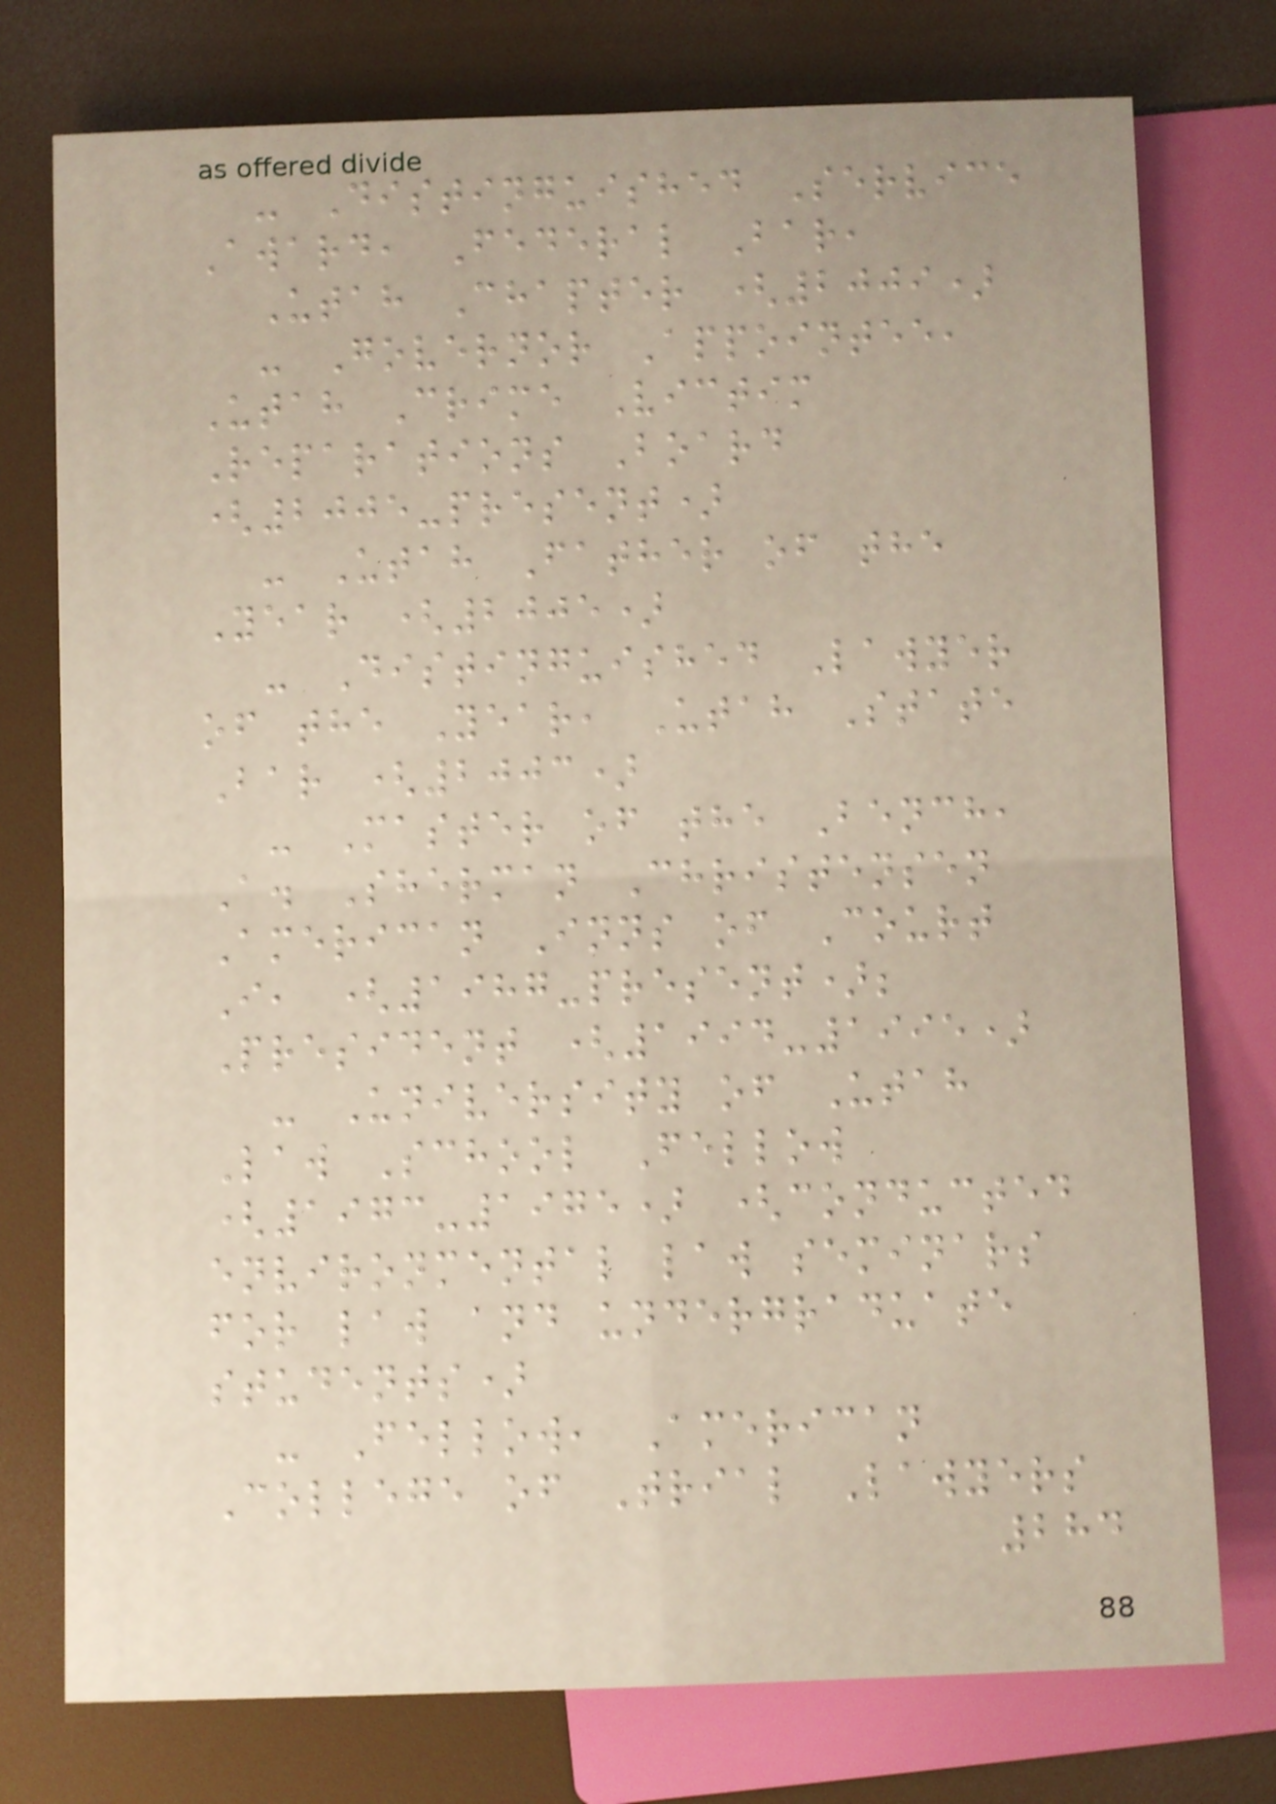- Distinguished Service
Award, Federal Bar,
Utah Chapter (2009)
- Governor Appointee,
Utah Crime Victim
Reparations Board
(2005-present)
- Utah Father of the
Year (2005)
- Distinguished Lawyer
of the Year, Utah State
Bar (2003)
- Master of the Bench,
A. Sherman Christensen
American Inns of Court
I, (1987-present);
President (1994-1995)
- University of Utah
Law School Fellow
(1973-1975) (conducted
environmental law seminars
for law and undergraduate
students)
- Fellow, American
College of Trial Lawyers
284
